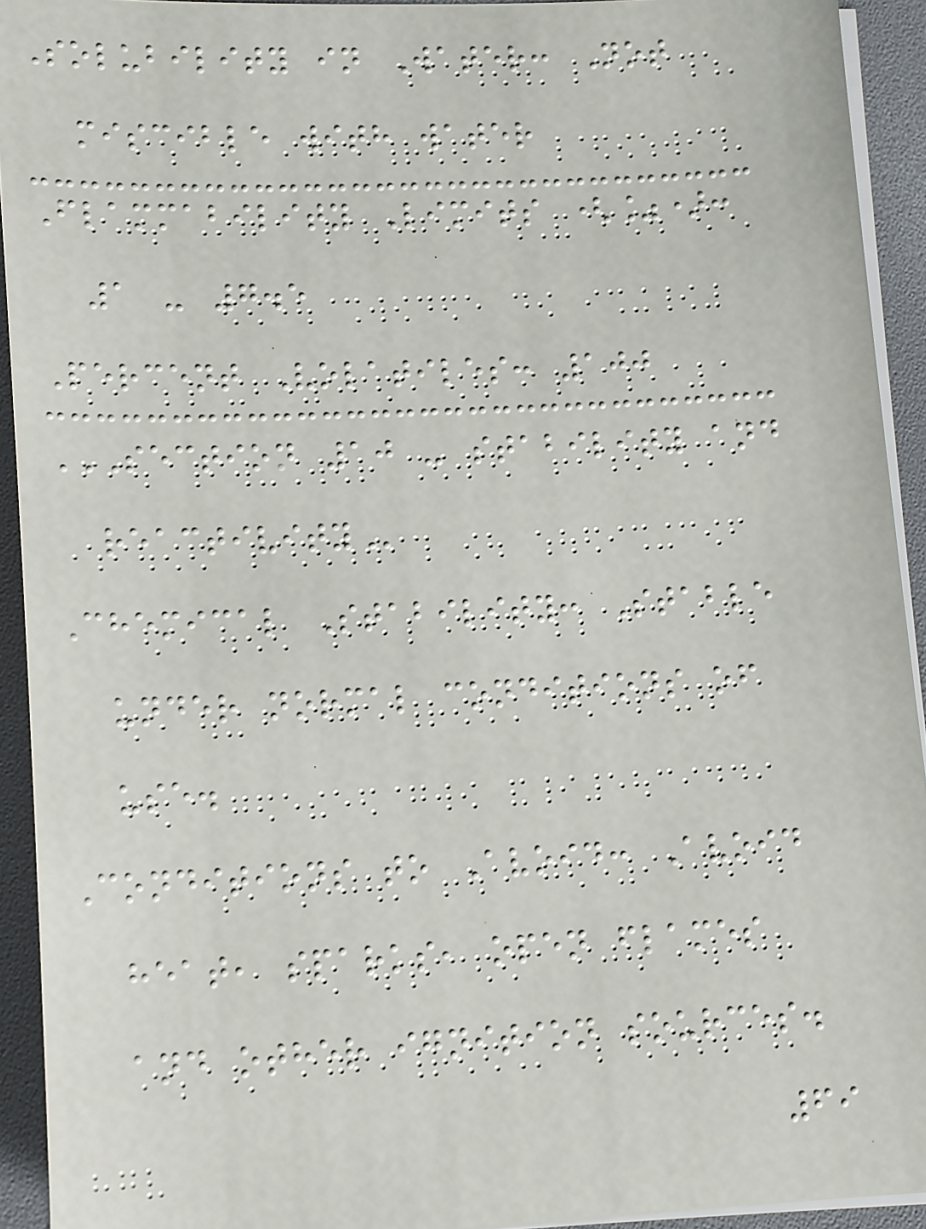Solubility in Water: Not
miscible with water
Flammability Limits (%):
1 - 7.5
Percent Volatiles: 100
SECTION 10 - STABILITY AND
REACTIVITY
Chemical Stability: Stable
under normal conditions of
use.
Conditions to Avoid: Avoid
heat, sparks, open flames
and other ignition sources.
69
